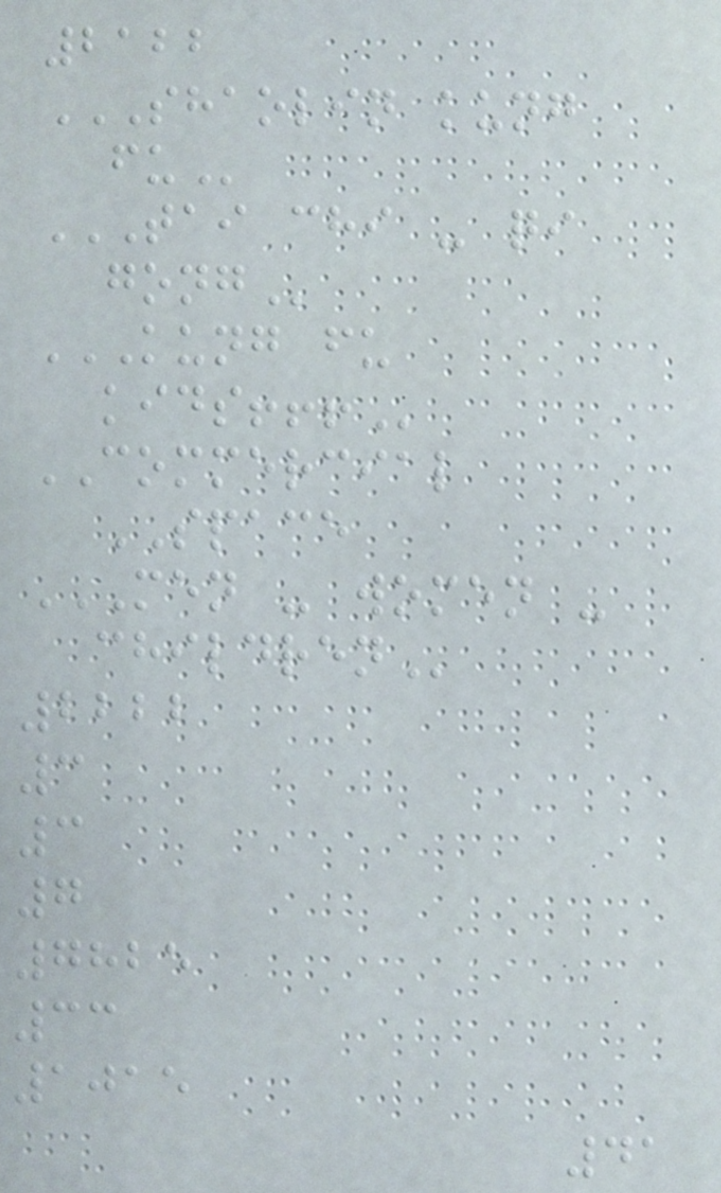2122
SHAOLIN KUNG
FU
TAI CHI - QI
GONG
KUNG FU
KIDS!!!
COMMERCIAL
SPACE
MEN - WOMEN -
CHILDREN
2222
3
3
7
7825
33
1015
41
